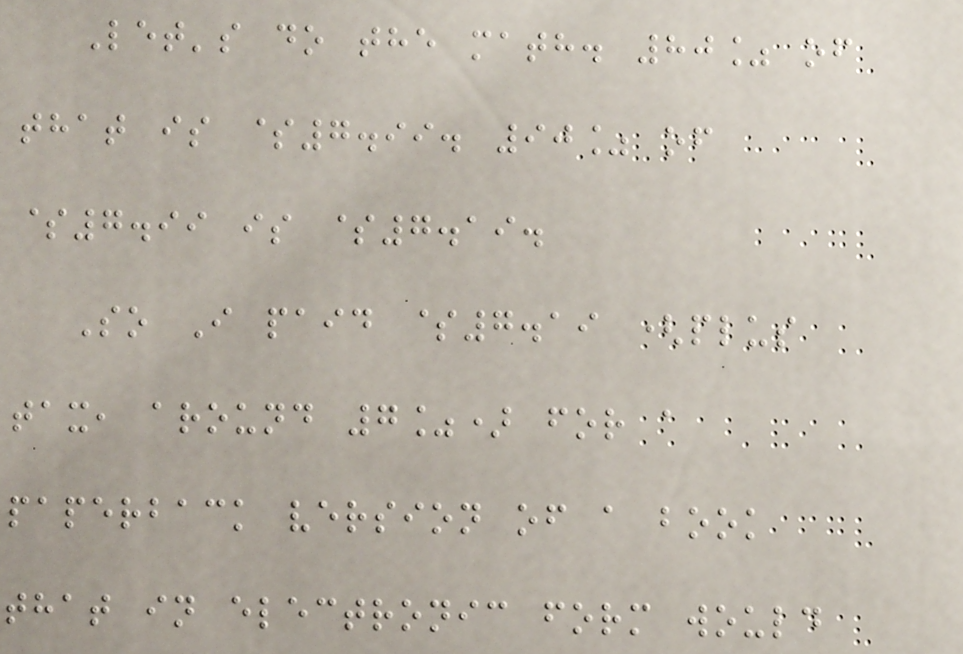Let's do the math. 80% of
that is $7.99. 90% of
$7.99 is $7.19.
So I paid $7.19 (plus
tax, around 7%) for a
paperback version of a book
that in electronic form would
